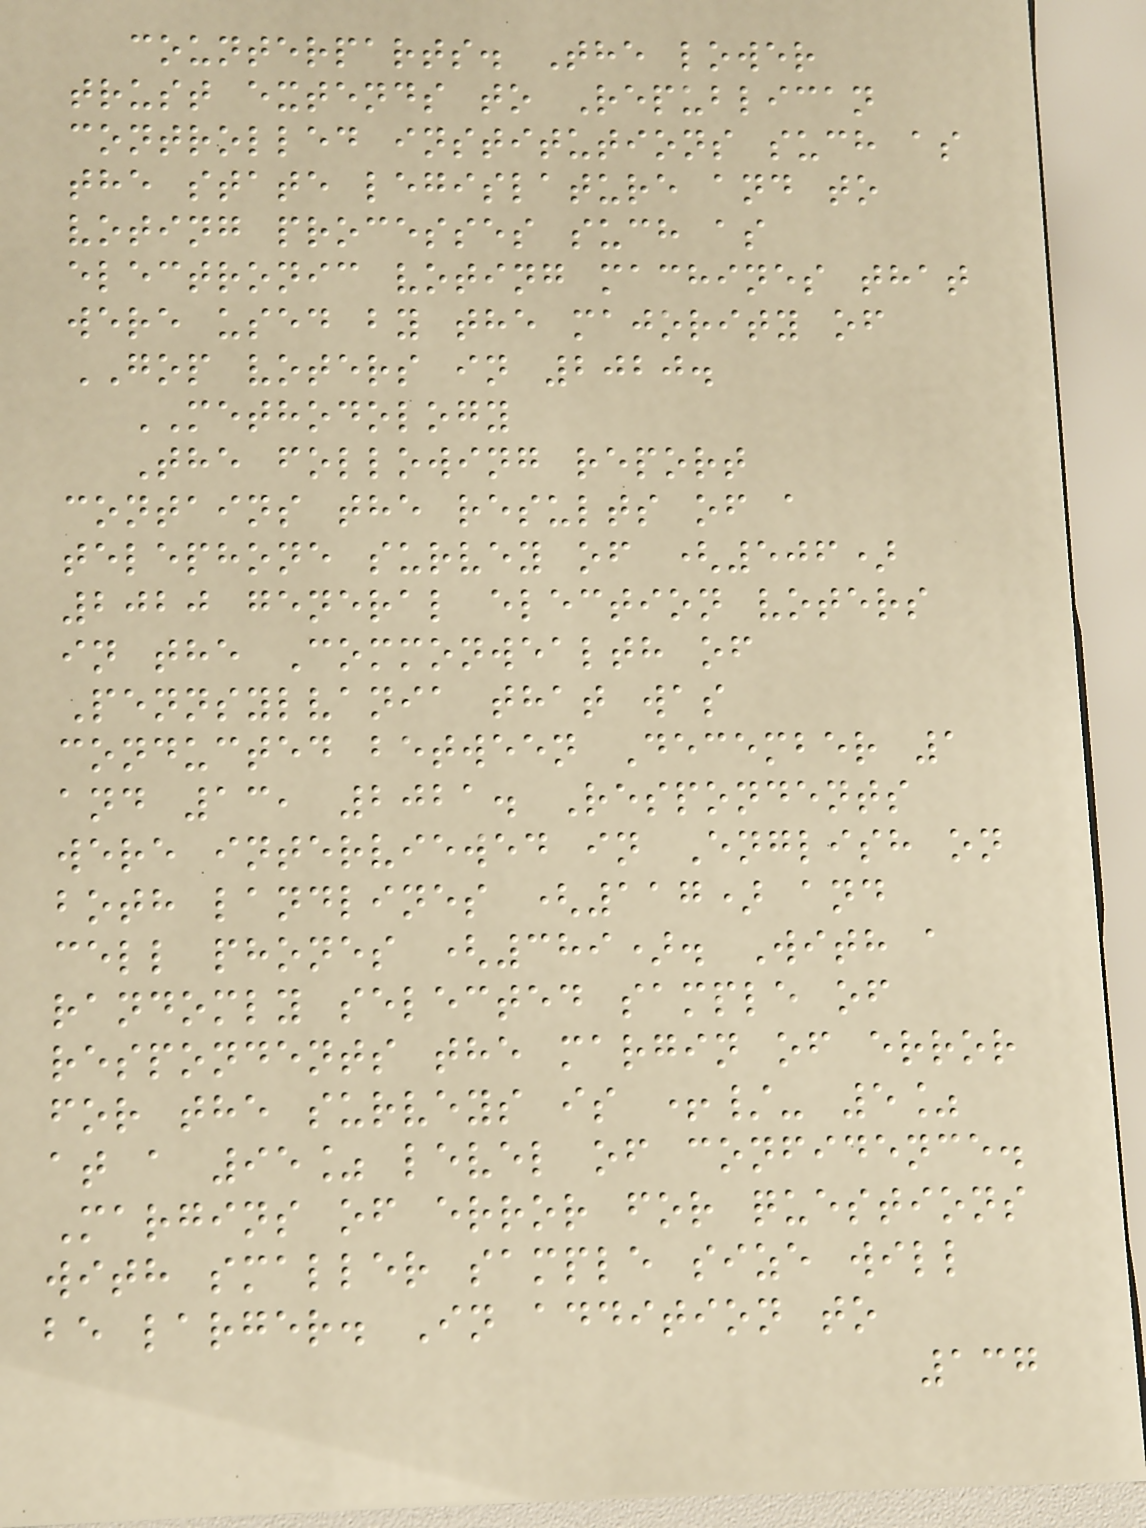counterparts. The lower
trust extends to Republican
controlled institutions such as
the state legislature and to
voting processes such as
electronic voting machines that
were used by the majority of
GOP voters in 2020.
METHODOLOGY
The following report
contains the results of a
telephone survey of (506)
2020 general election voters
in the Commonwealth of
Pennsylvania that was
conducted between December 1
and 13, 2021. Respondents
were interviewed in English on
both landlines (117) and
cell phones (389). With a
randomly selected sample of
respondents the margin of error
for the surveys is +/- 5%
at a 95% level of confidence.
Margins of error for questions
with smaller sample size will
be larger. In addition to
137
